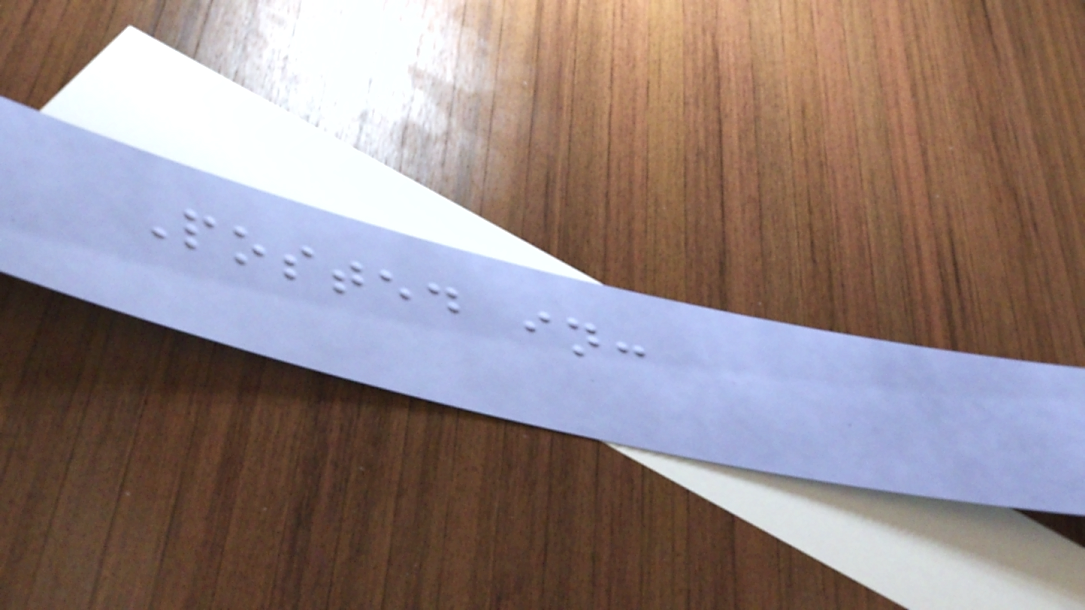Posted in:
